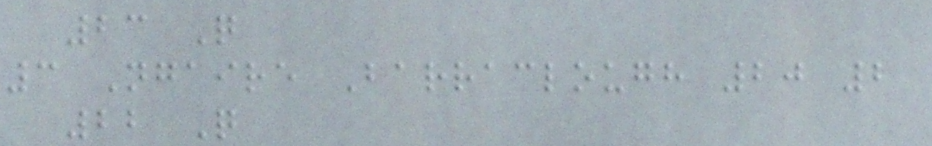23 Q
3 Ngaire Barraclough 20 2
22 Q
